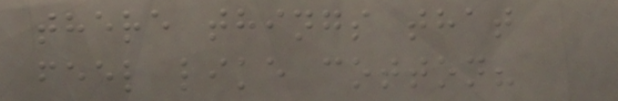there things that
feel like cotton?
